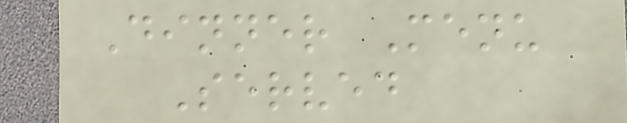Dinner Menu
Served
